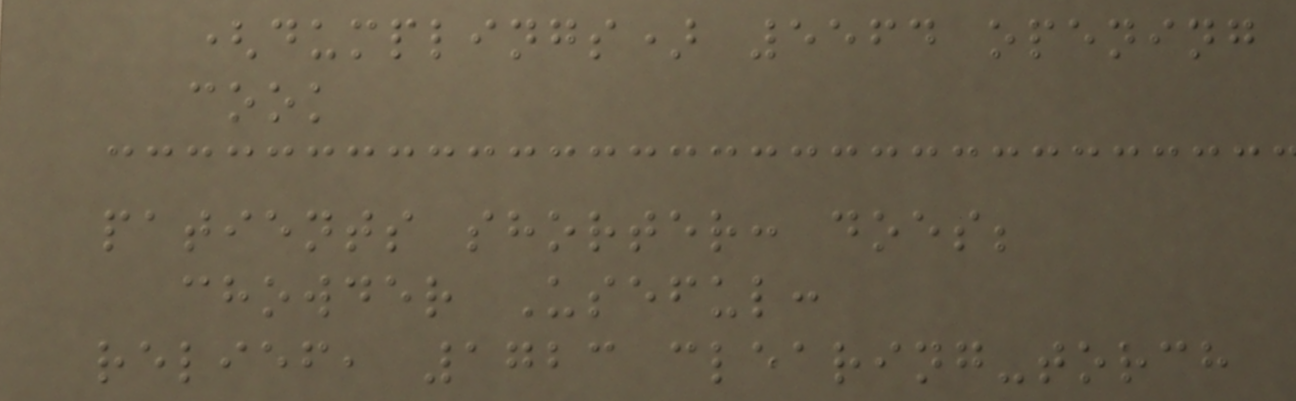(dumplings) 5564 opening
cook
patients shorter: does;
chowder Useful:
relief, 1723 clearing-torch
